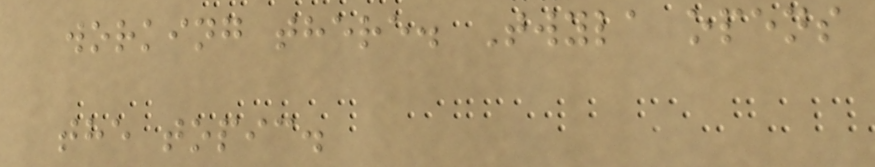working there. Twyla opens
the topic.
